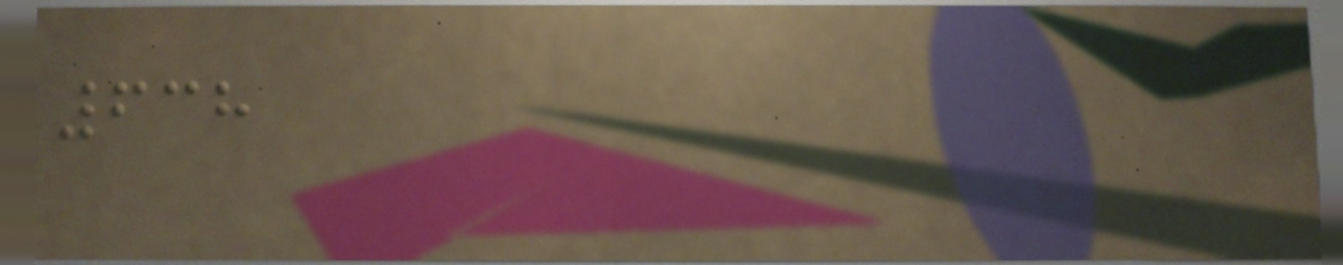638
